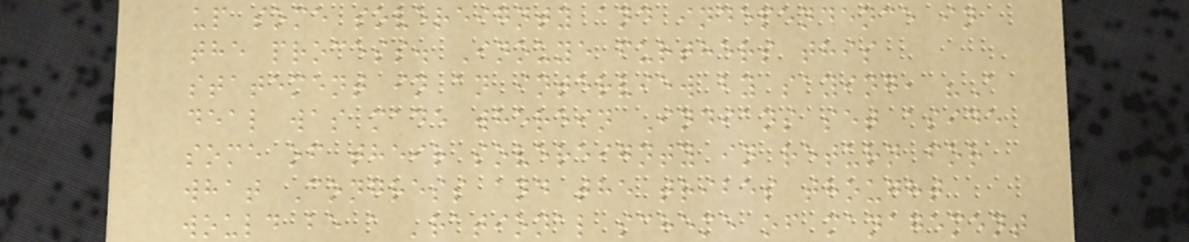up some sovereignty and independence in
the process. Inouye furthers this
statement in an interview by saying, "A
deal was made wherein Indians set aside
some of their sovereignty in return for
what Congress and the tribes thought
would be a 'rational scheme of management
